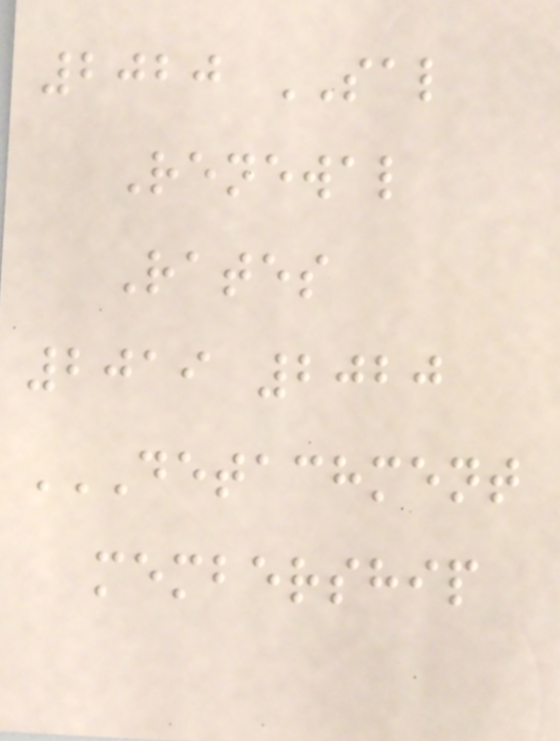2020 SAL
Renewal
Rates
2019 2020
DETACHMENT
MEMBERSHIP
